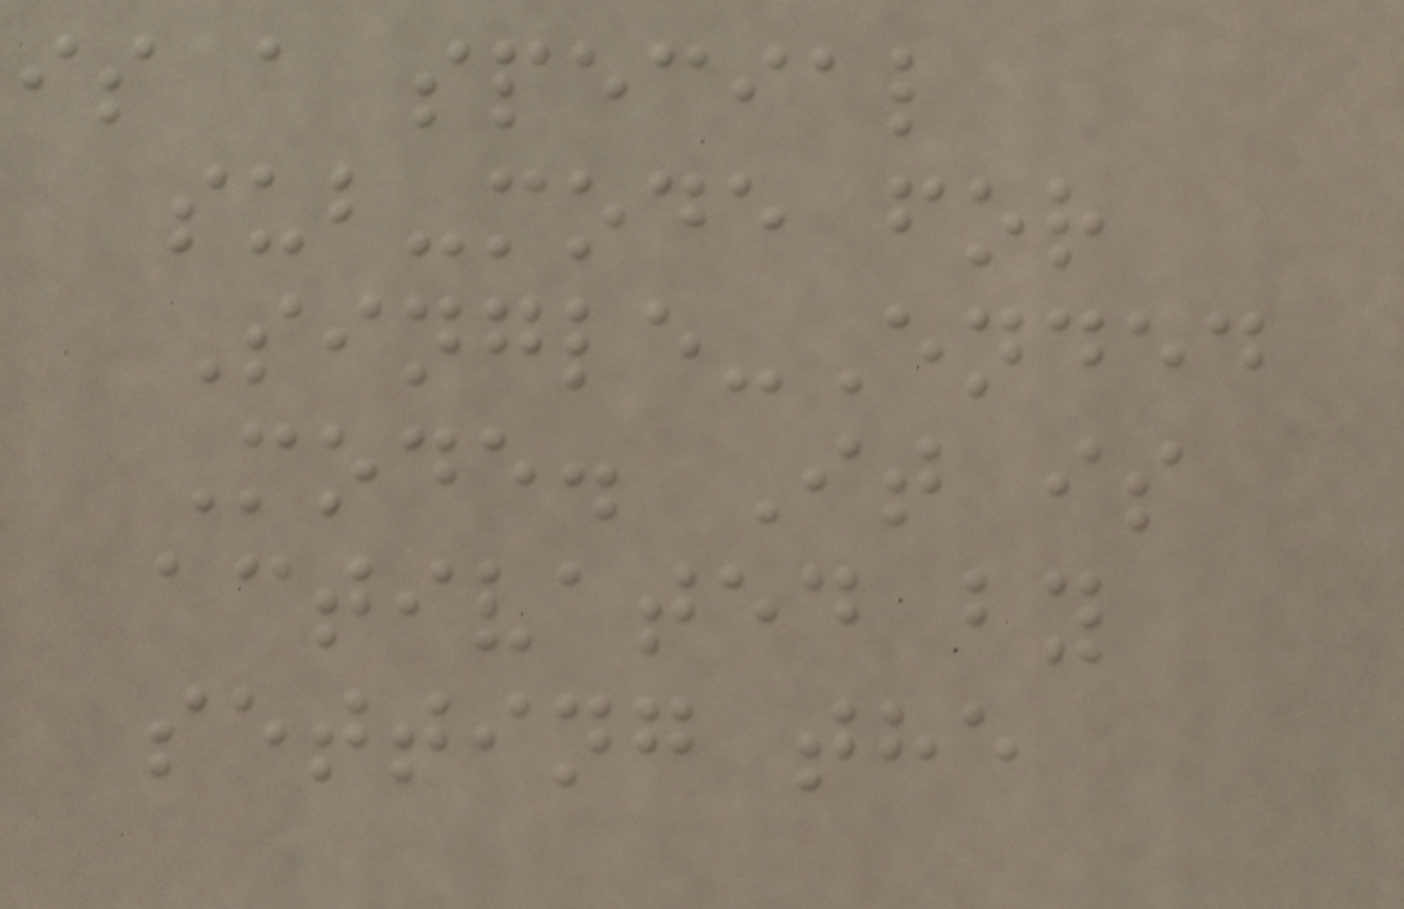is a special
sub-mode for
Single-Ended
Mode. It is
activated by
setting the
